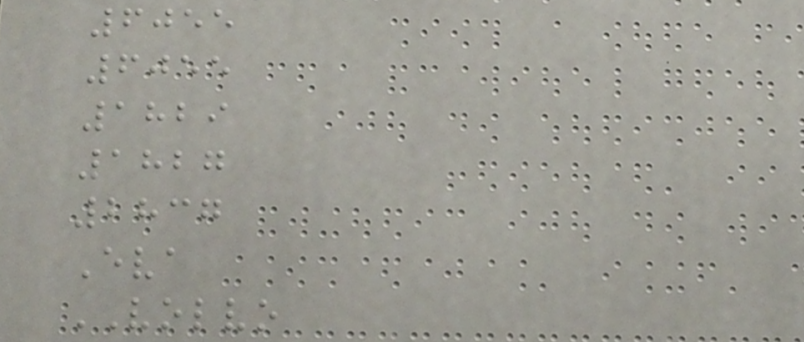6055
6055
1829
1827
2837
Eva
VOLVO
